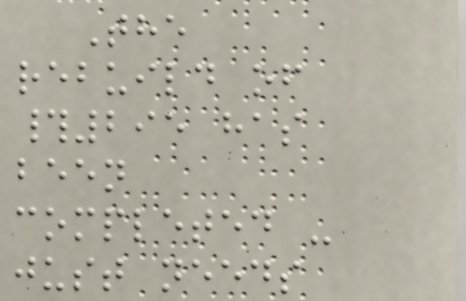The
rebuild of
#295 has
been
completed -
just needs
